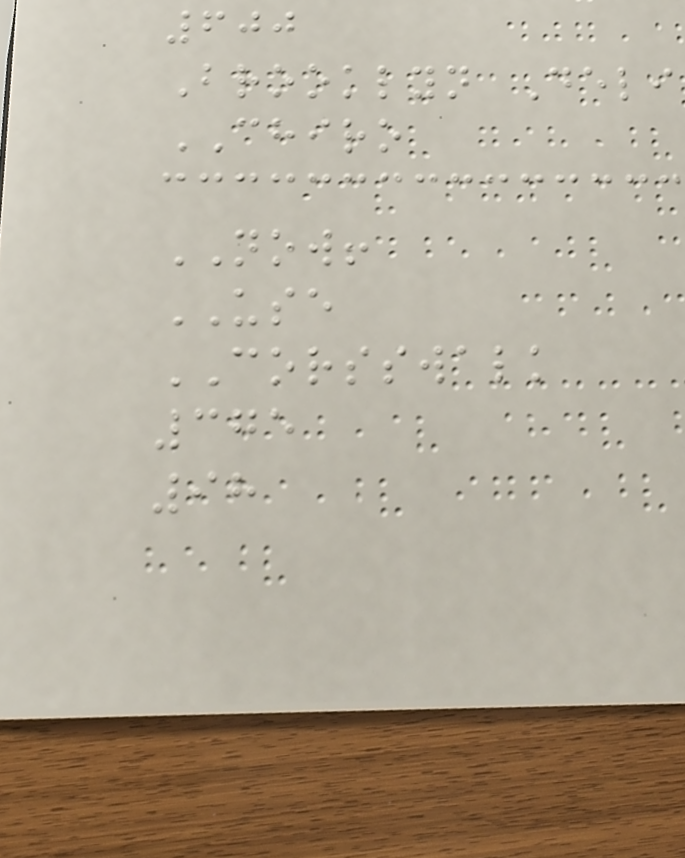600
Brooklyn Deli
CHIRO
NOW!
USE
CORSSWALK
375
98
